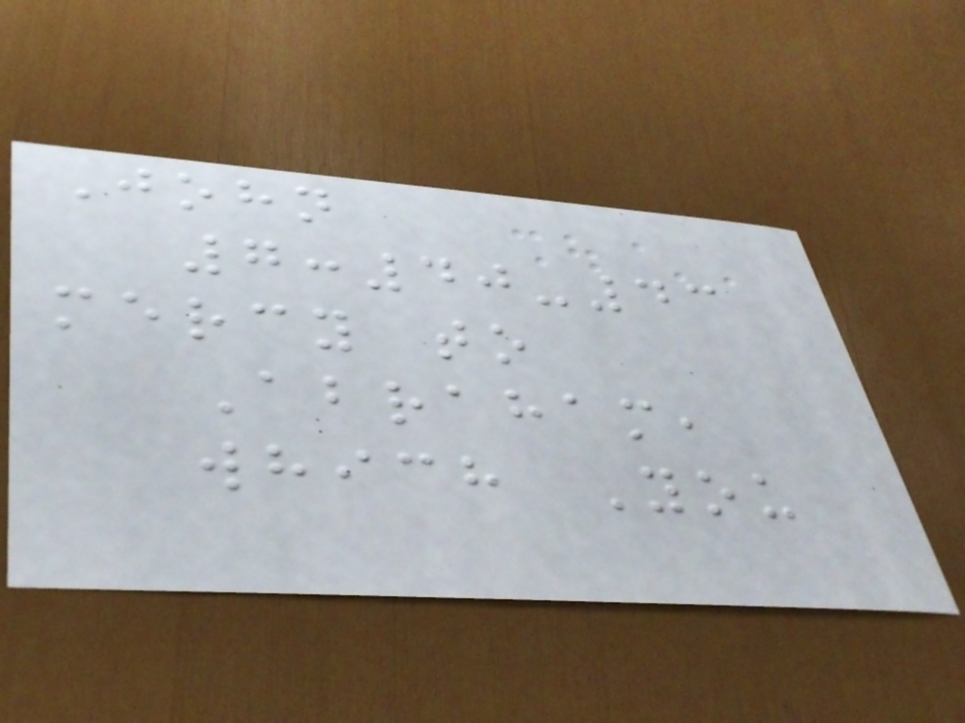John
7:40-43
mercy to
Abraham,
which You
